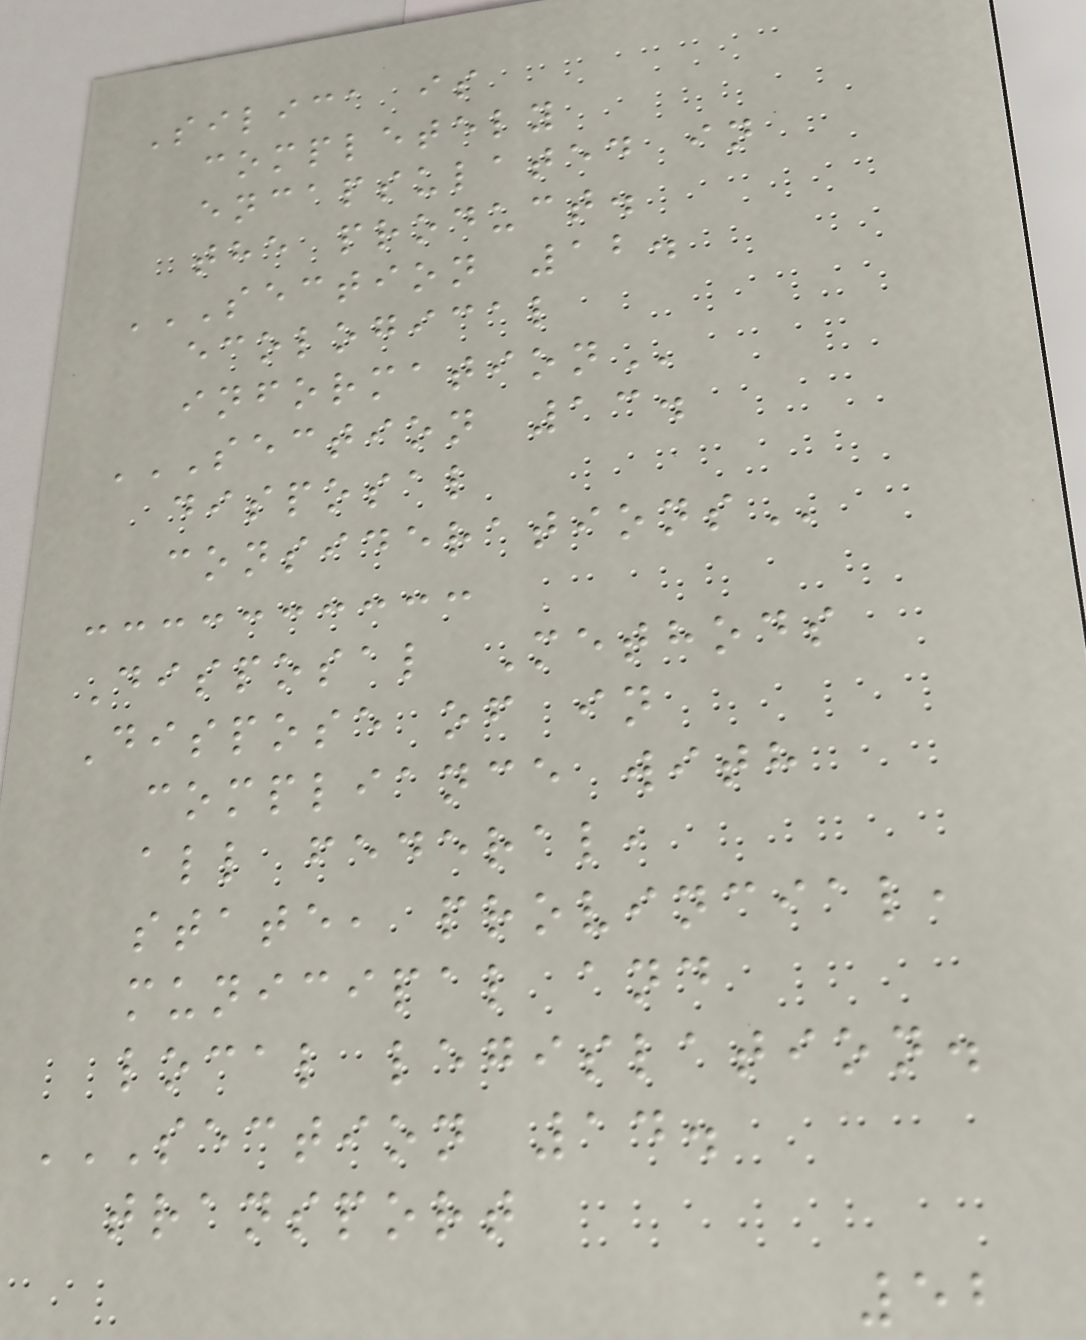Silica is
completely
encapsulated in
the product.
SECTION 12.
ECOLOGICAL
INFORMATION
SECTION 13.
DISPOSAL
CONSIDERATIONS
Disposal Methods
Dispose of in
compliance with
all federal,
state, provincial,
municipal and
local legislation.
SECTION 14.
TRANSPORT
52
